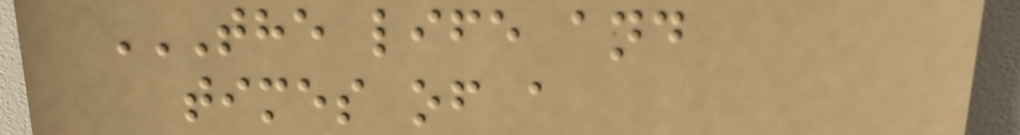THE LIFE AND
TIMES OF A
